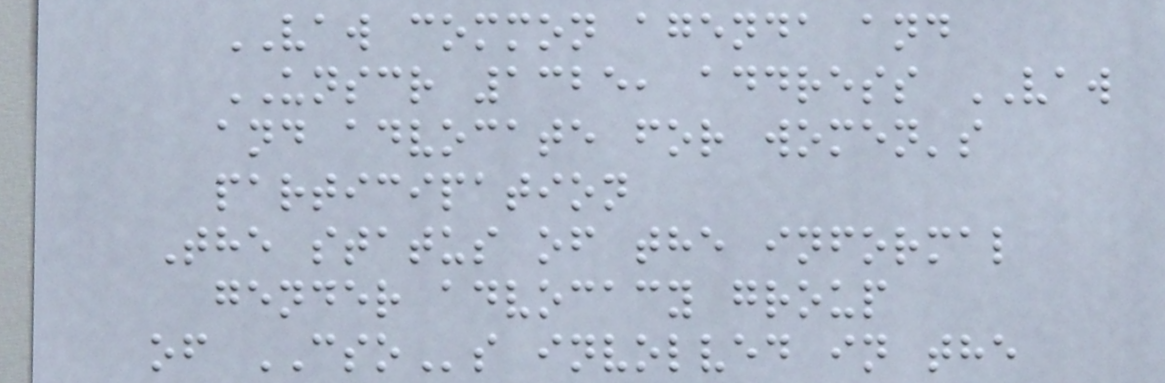VAW common agenda and
UNSCR 1325, address VAW
and advocate for women's
participation
The status of the informal
gender advocacy group
of CSOs involved in the
